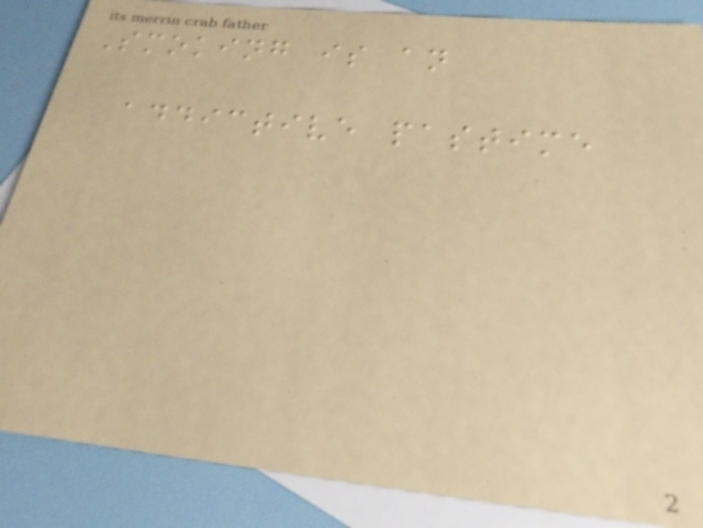Smoking is an
addictive pastime
